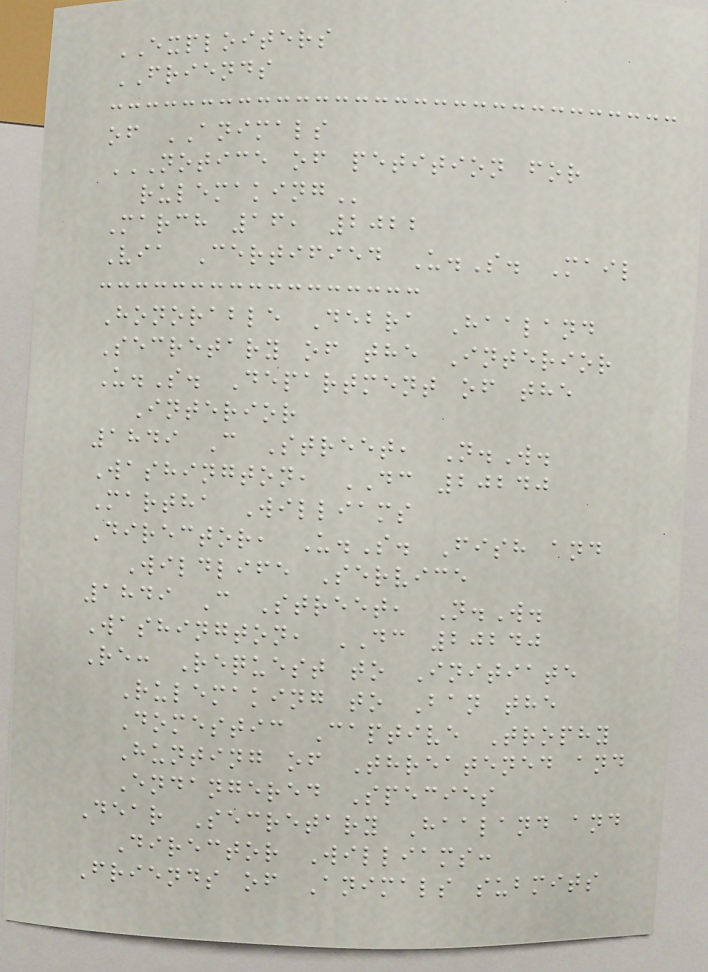EXPLOITERS
FRIENDS
of ANIMALS
NOTICE OF PETITION FOR
RULEMAKING
March 16, 2022
Via Certified U.S. Mail
Honorable Debra Haaland
Secretary of the Interior
U.S. Department of the
Interior
1849 C Street, N.W.
Washington, DC 20240
Martha Williams
Director, U.S. Fish and
Wildlife Service
1849 C Street, N.W.
Washington, DC 20240
Re: Request to Initiate
Rulemaking to Ban the
Domestic Captive Trophy
Hunting of Threatened and
Endangered Species
Dear Secretary Haaland and
Director Williams:
Friends of Animals submits
